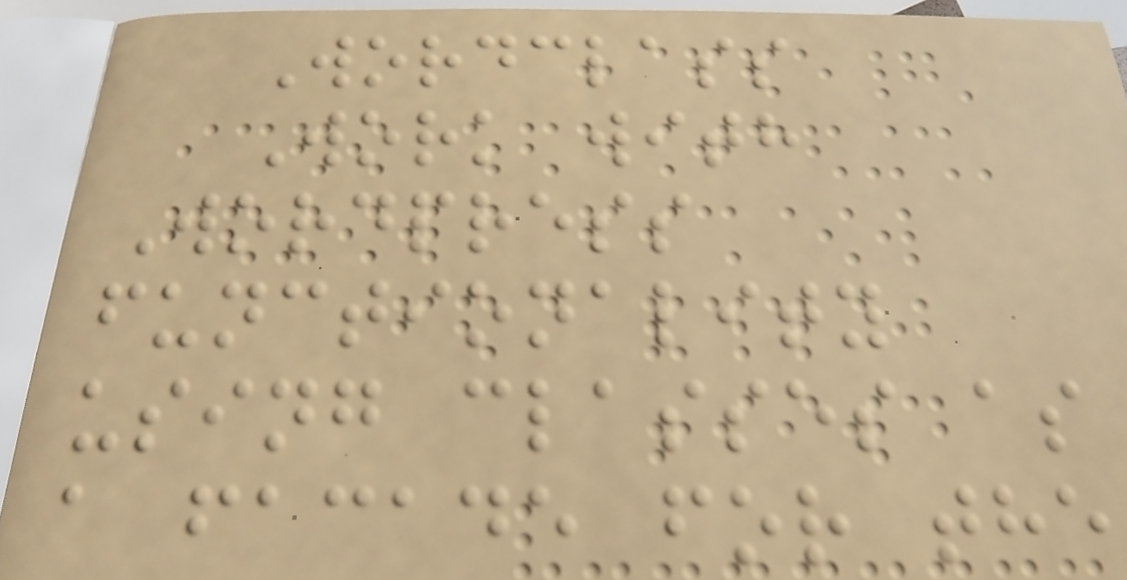Wordclass
Work with
Wordpress
functionality
using classes as
a facade for the
